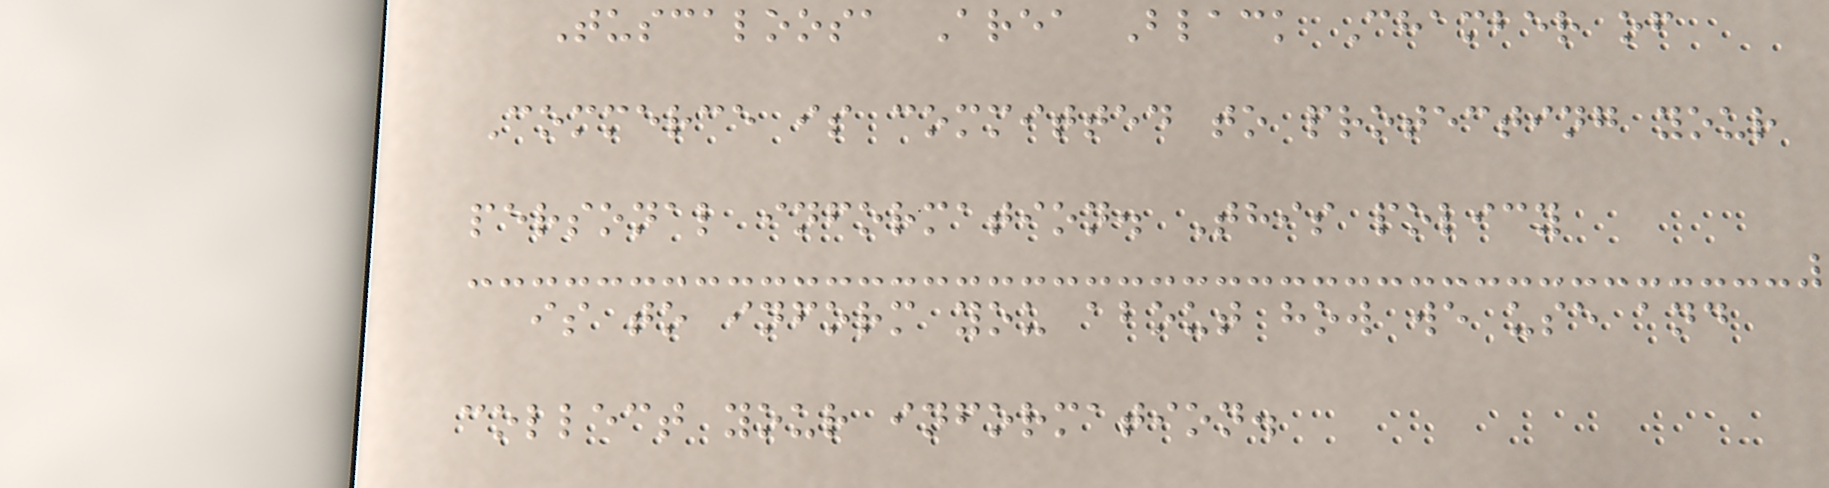Tuscaloosa Area Black Chamber of
Commerce is committed to protecting your
personal information. This policy
is to inform you about how we use and
collect your information.
